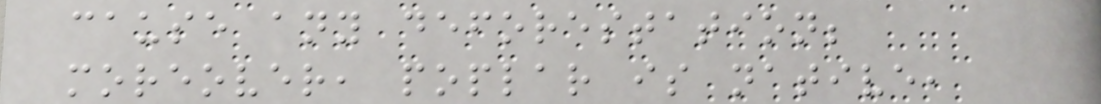cause any deforestation;
moreover, poplar is native,
